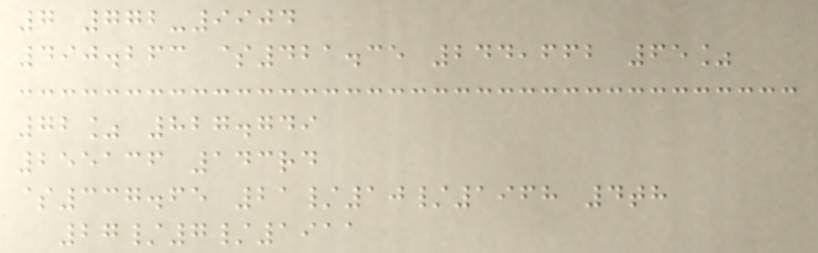7 772-9904
490.263 $421.35 244,662 65%
72% 827.749
255136 143rd
$337.65 21/10/1968 4th
27/7/1911
